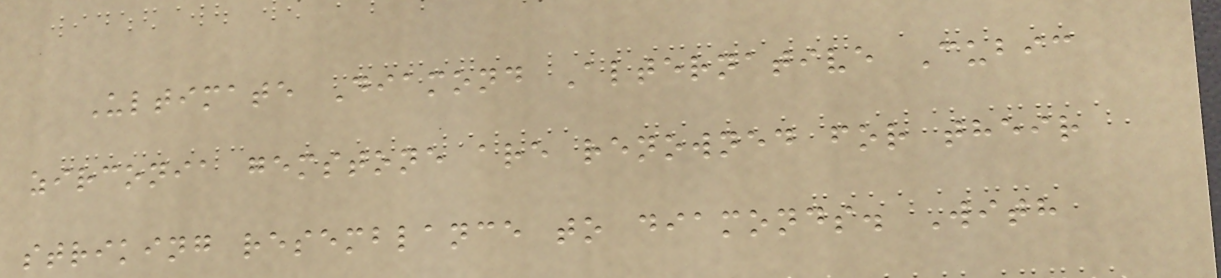Ultimate Diamond Alternative Cubic
zirconia gemstone are renowned for their
striking resemblance to diamonds. With
